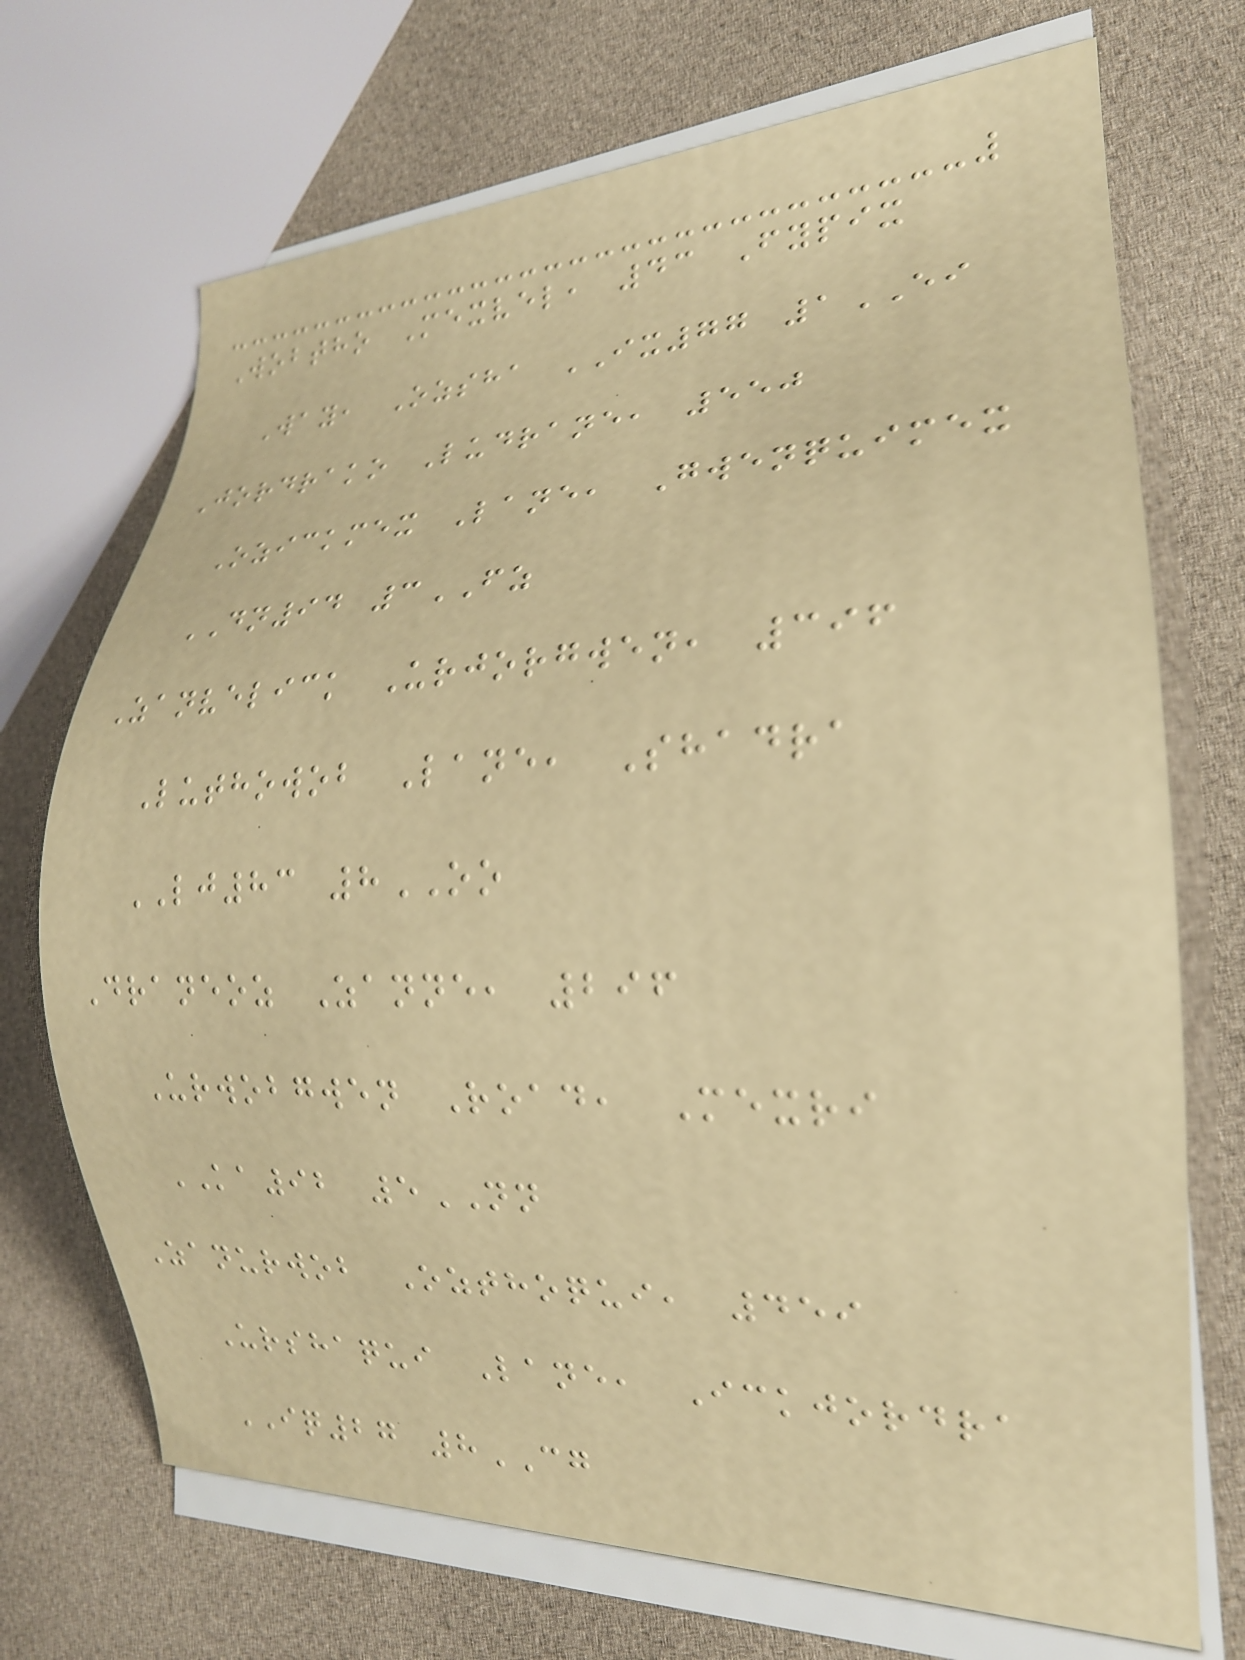Wobtho Mexvel, 43 Fypix
Way, Ozsha IX77 1EI
Jordrako Ludrane, 550
Ozickmex Lane, Gwenquimex
DN94 3FZ
Zanvelick Urjorgwen, 396
Luthowob Lane, Shadra
LJ83 8OO
Draneoz Zanne, 296
Urwobgwen Road, Mexri
KA92 5NN
Zanurwob Ozthoqui, 459
Urshaqui Lane, Ickjordra
IQ27 8CG
